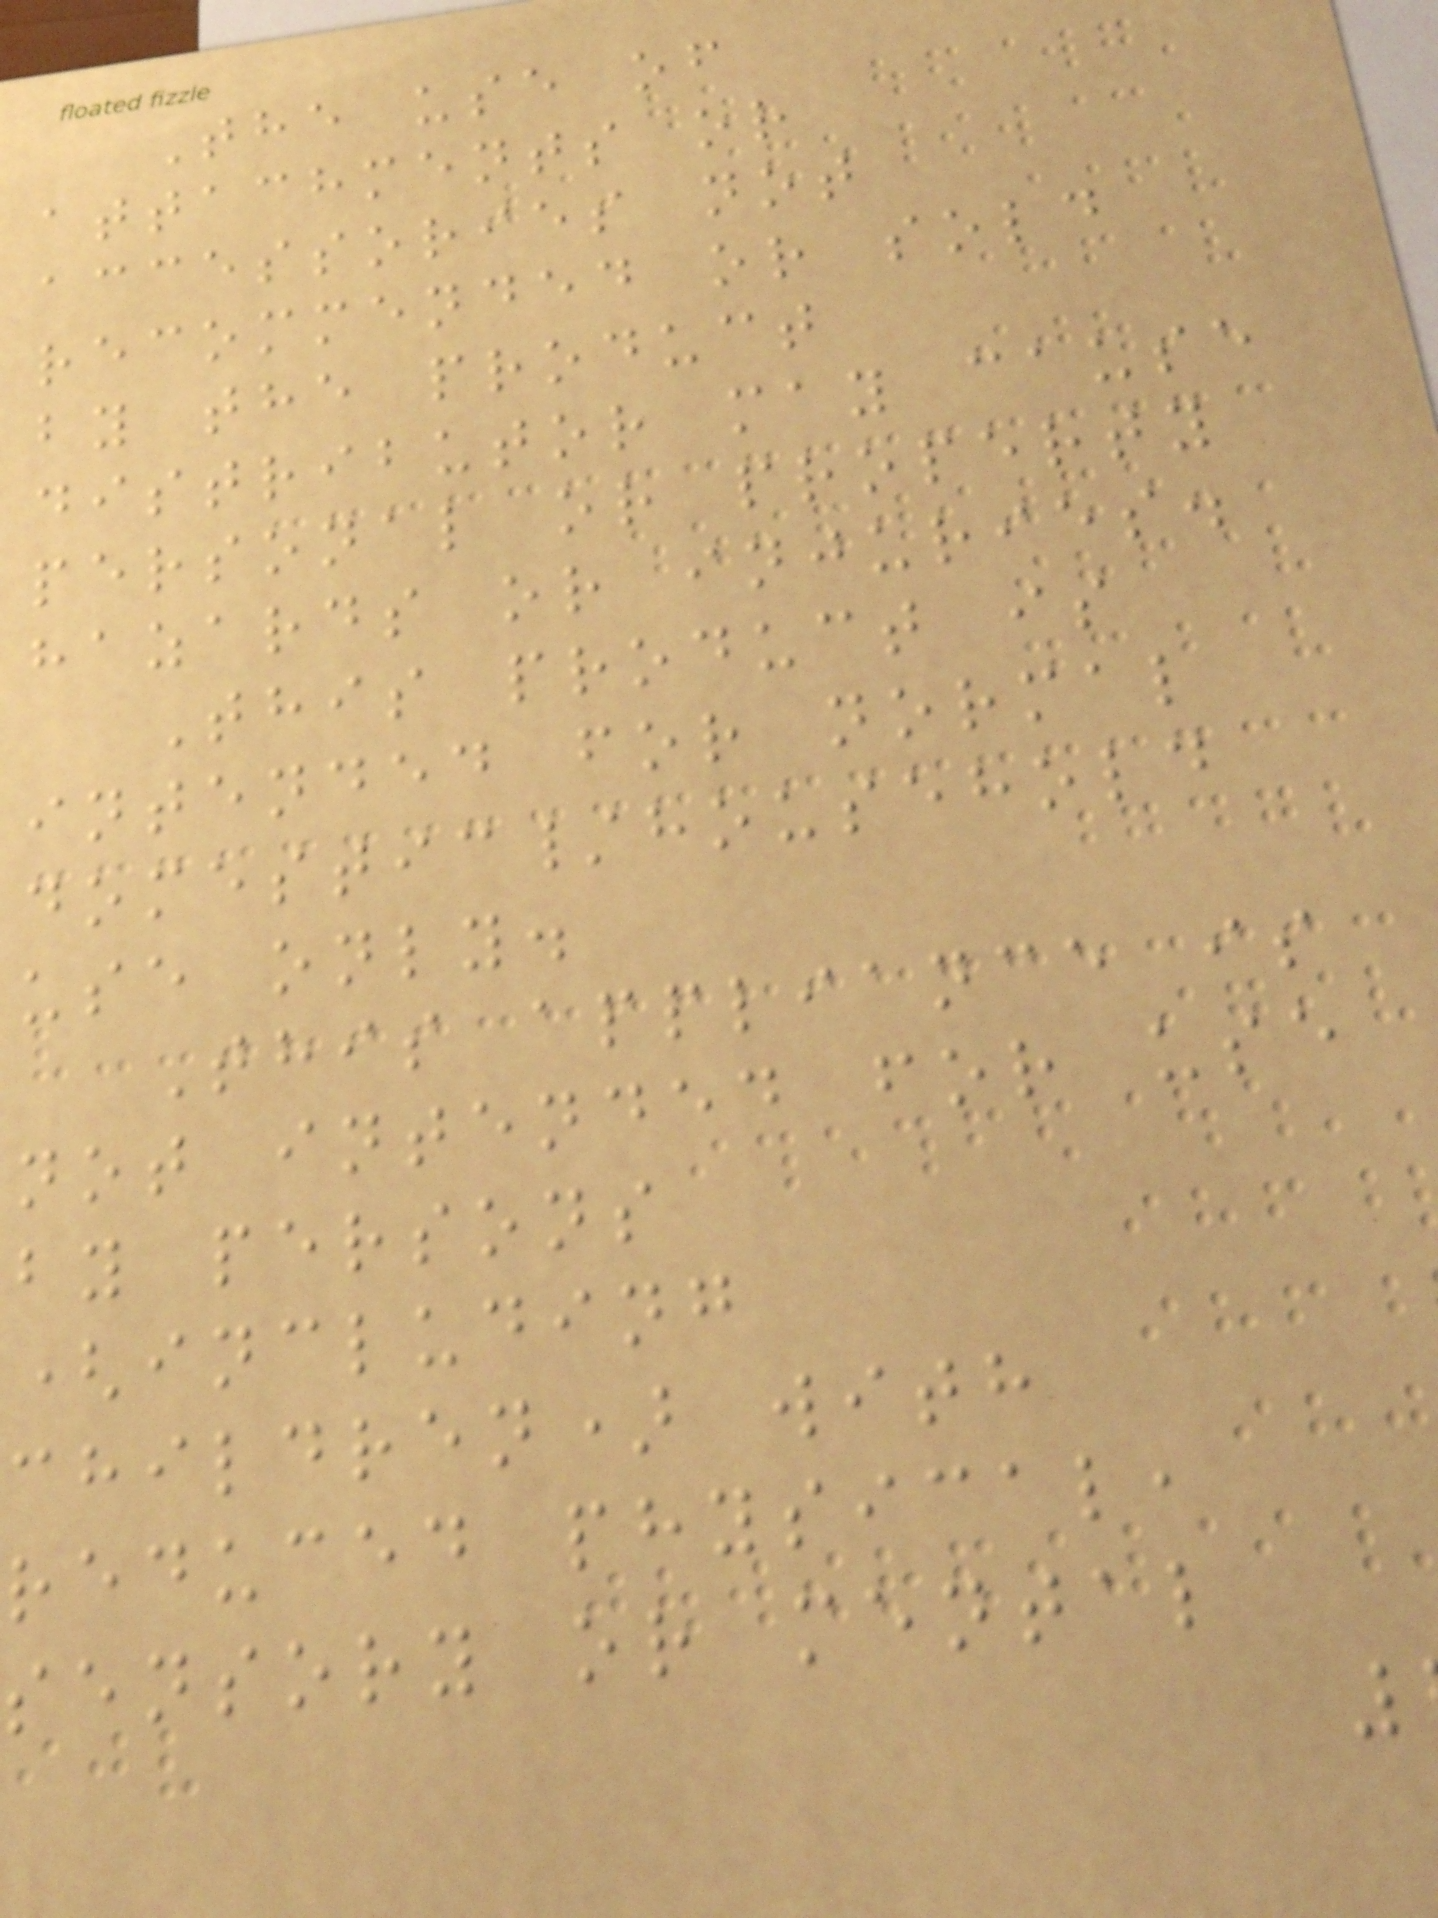The use of
attachments or
accessories not
recommended or sold
by the product
distributor may cause
personal or property
hazards or injuries.
This product is
intended for normal
domestic/household
use only.
This appliance is
not intended for use
by persons
(including
children) with
reduced physical,
sensory or mental
